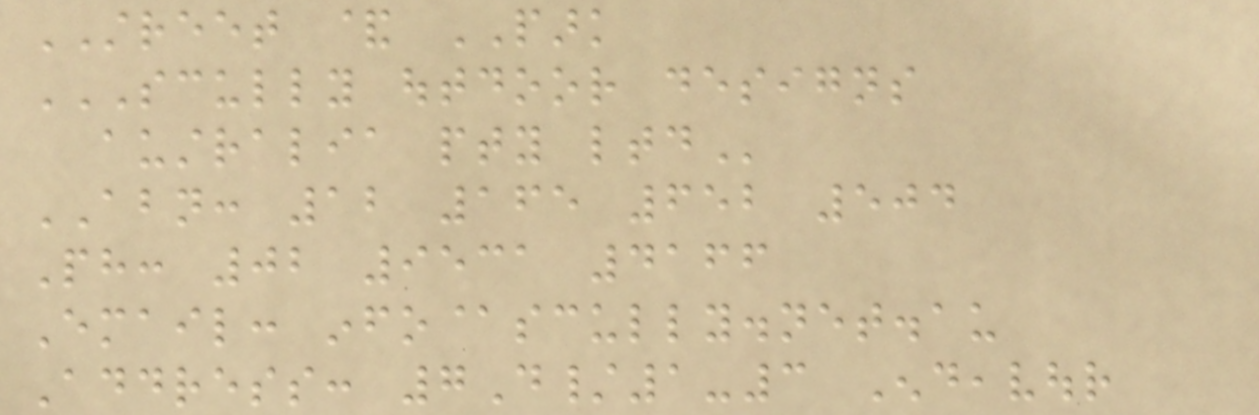STREET & PARK
SCULLY OUTDOOR DESIGNS
AUSTRALIA PTY LTD
ABN: 12 165 652 504
Ph: 02 9531 4166
Email: info@scully.net.au
Address: 7D/1-3 Endeavour
